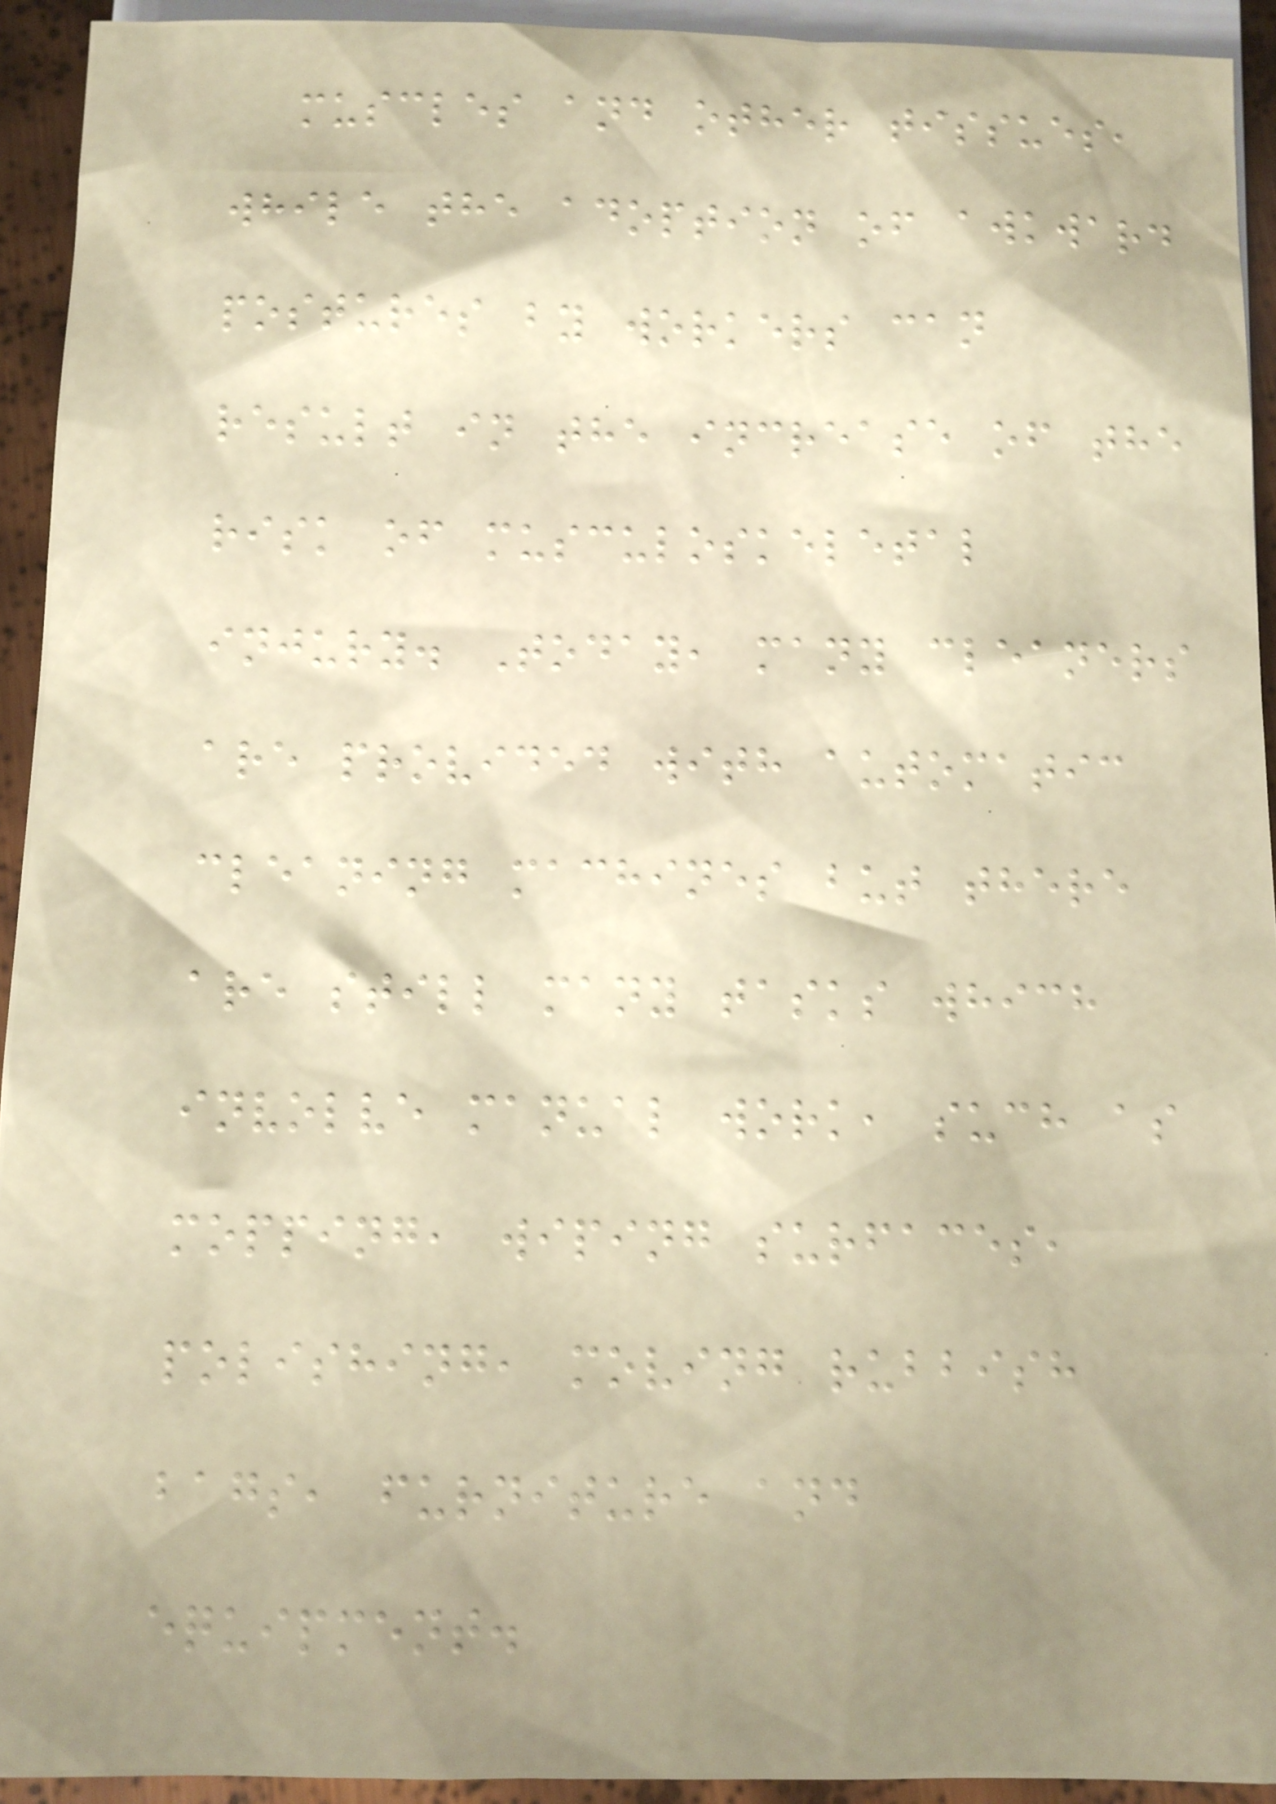muscles and other tissues,
while the adoption of awkward
postures by workers can
result in the increase of the
risk of musculoskeletal
injury. Today, many cleaners
are provided with automatic
cleaning machines but there
are still many tasks which
involve manual work, such as
mopping, wiping surfaces,
polishing, moving rubbish
bags, furniture and
equipment.
